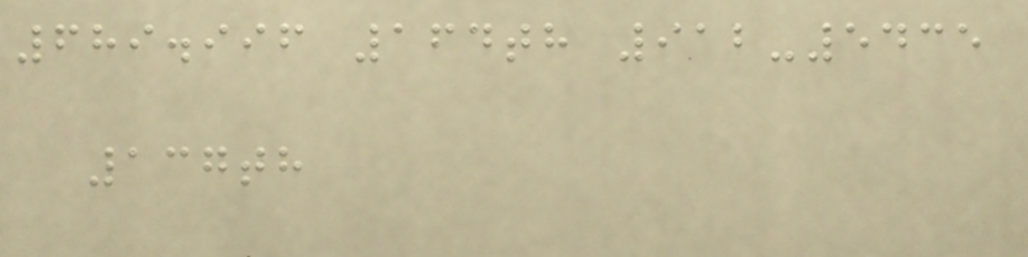689.996 164th 912-5435
137th
